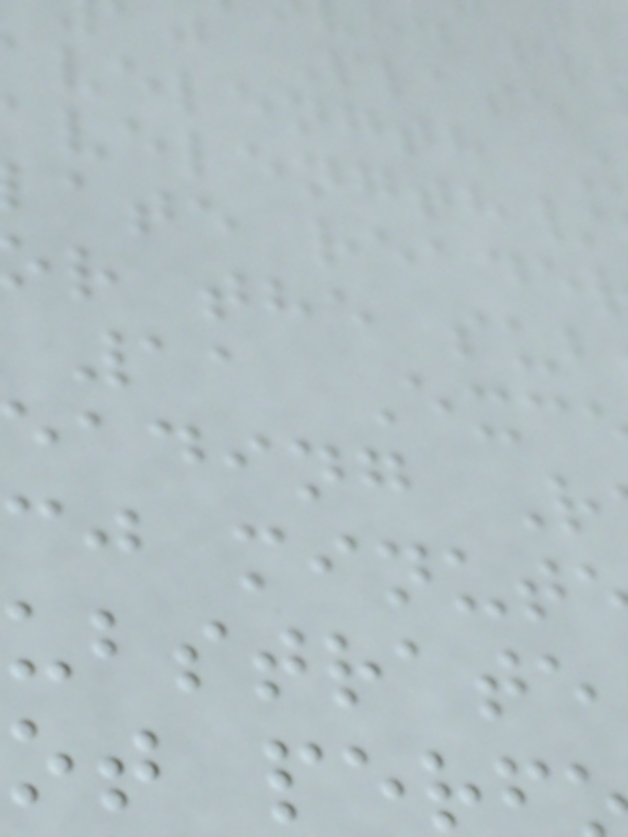j Plate
velength
ate reade
r the sub
11 Exc
eading R
cj minut
ubstrate
